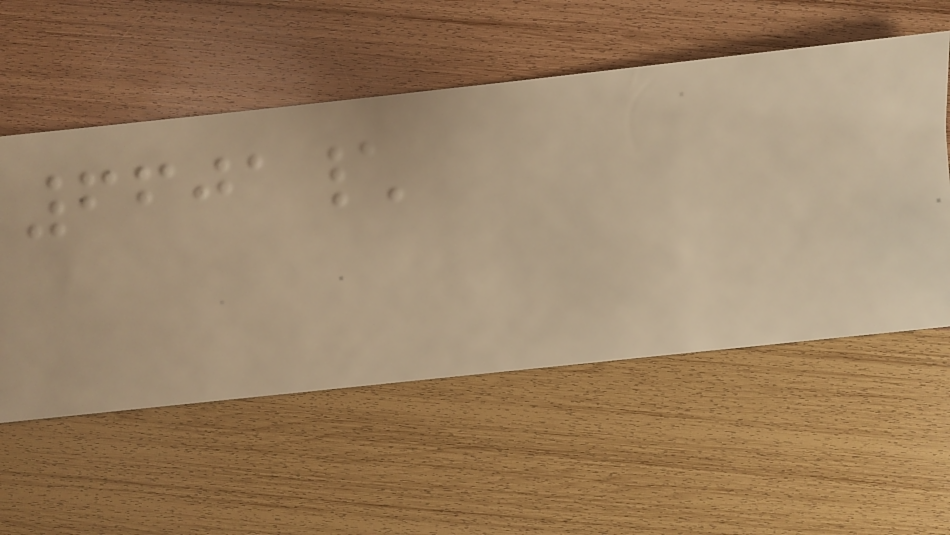6601\
